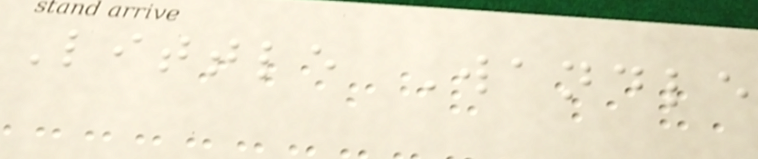Little Wandle
